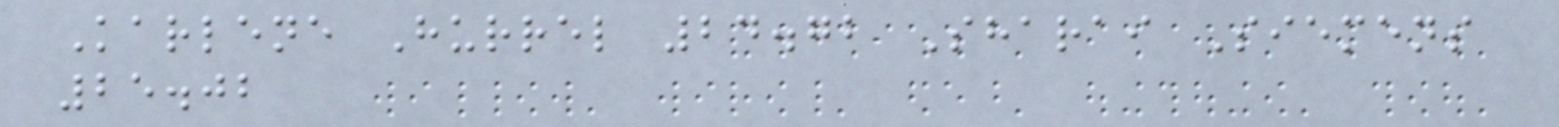Karlene Hurrel 24.72 Sharai Siemens
25.02
